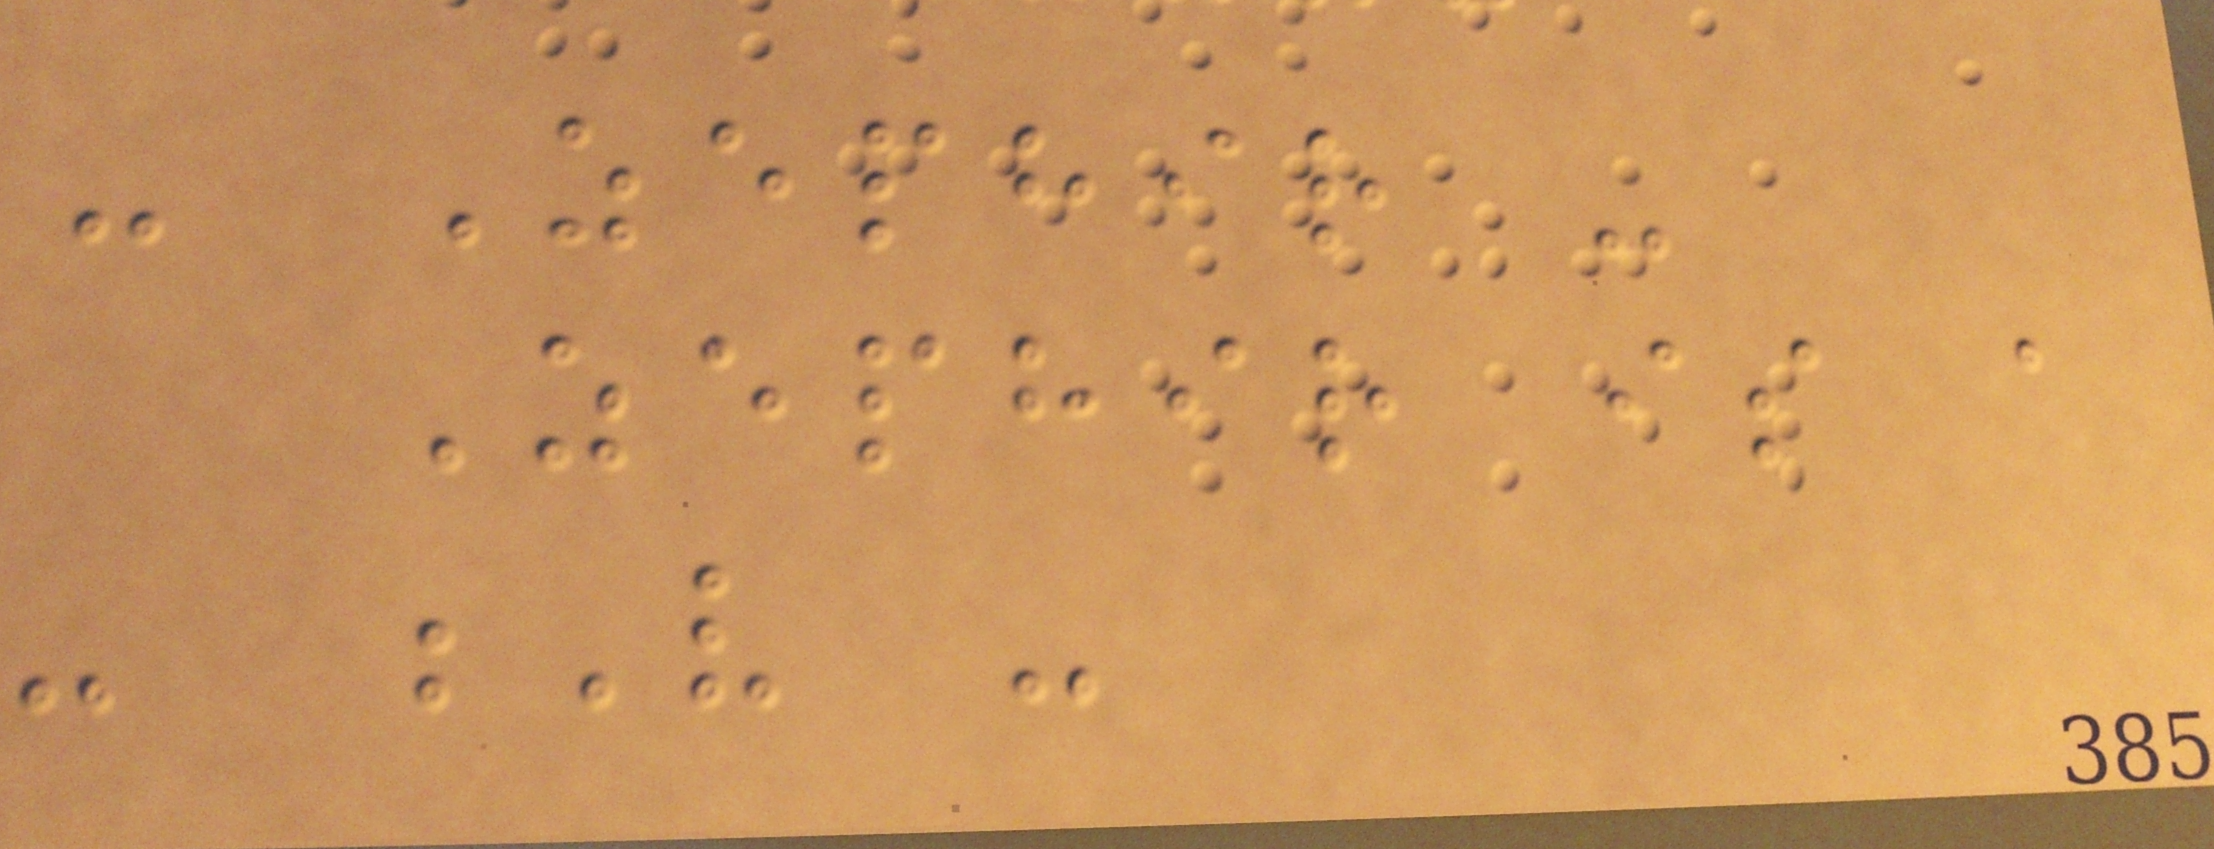- Zephir -
Zephir is a
- V -
